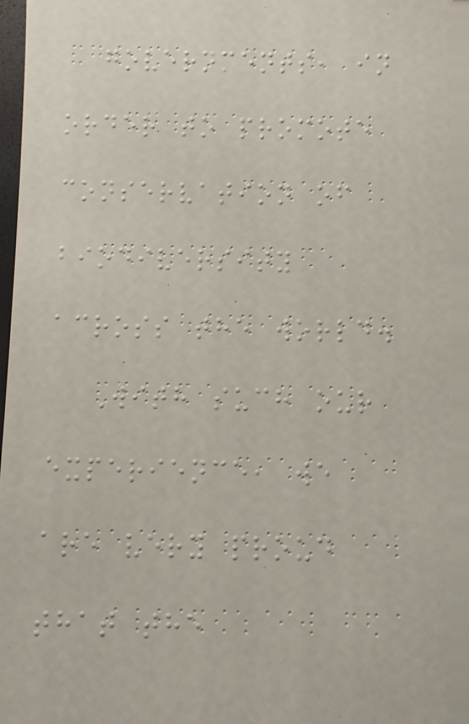governments, in
order to promote
conservation of
biodiversity
across the world.
With such our
experience, we
are very proud
that the
